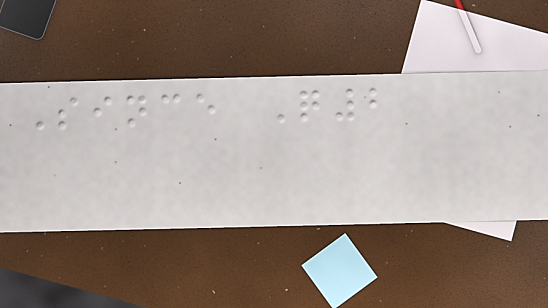Since Q2
